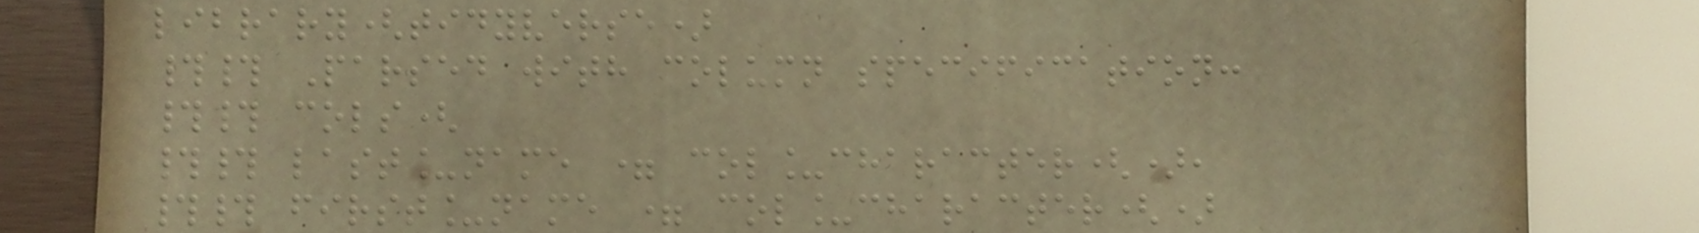library(tidyverse)
## Parsed with column specification:
## cols(
## last_name = col_character(),
## first_name = col_character()
